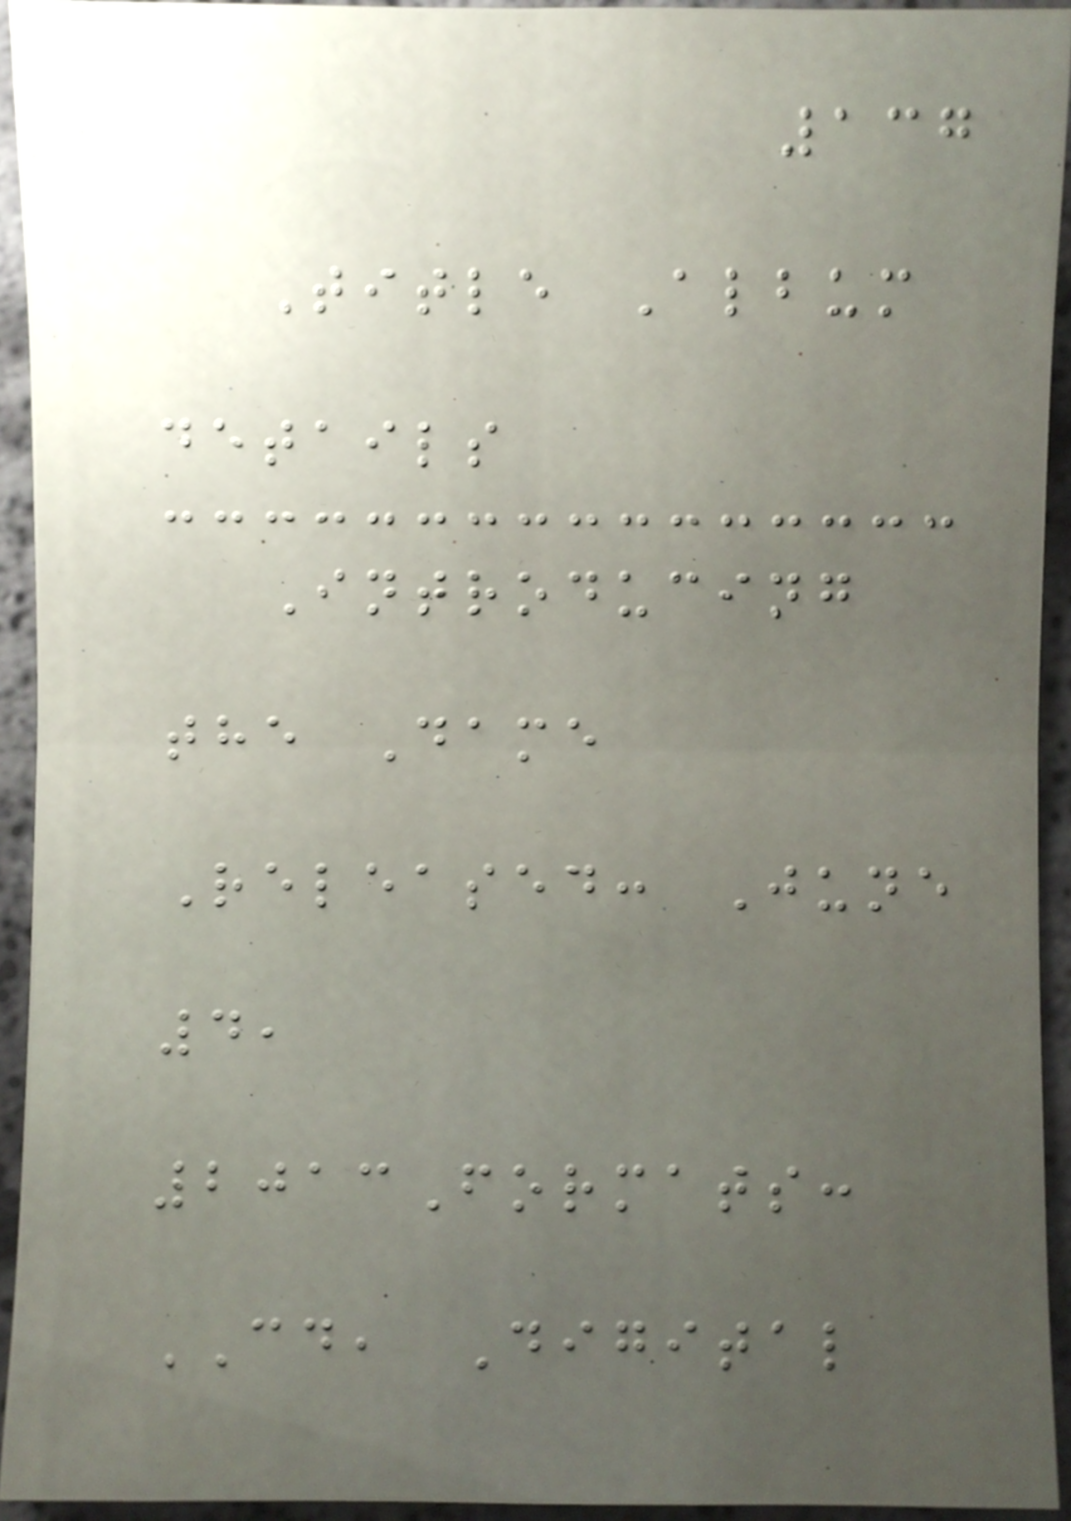137
Title Album
details
Introducing
the Dame
Released: June
4,
2013Formats:
CD, Digital
